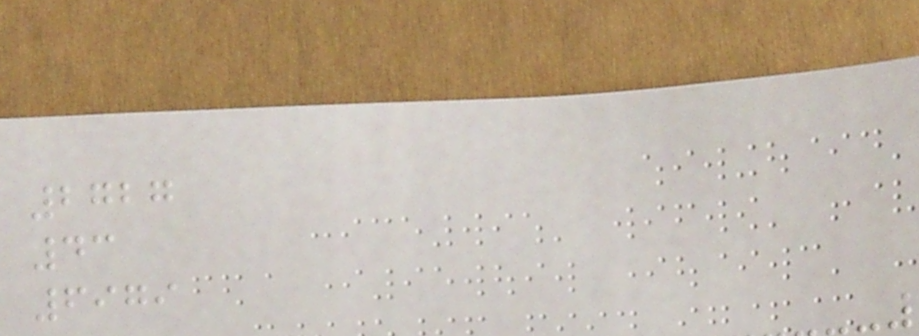2727
43
6979
